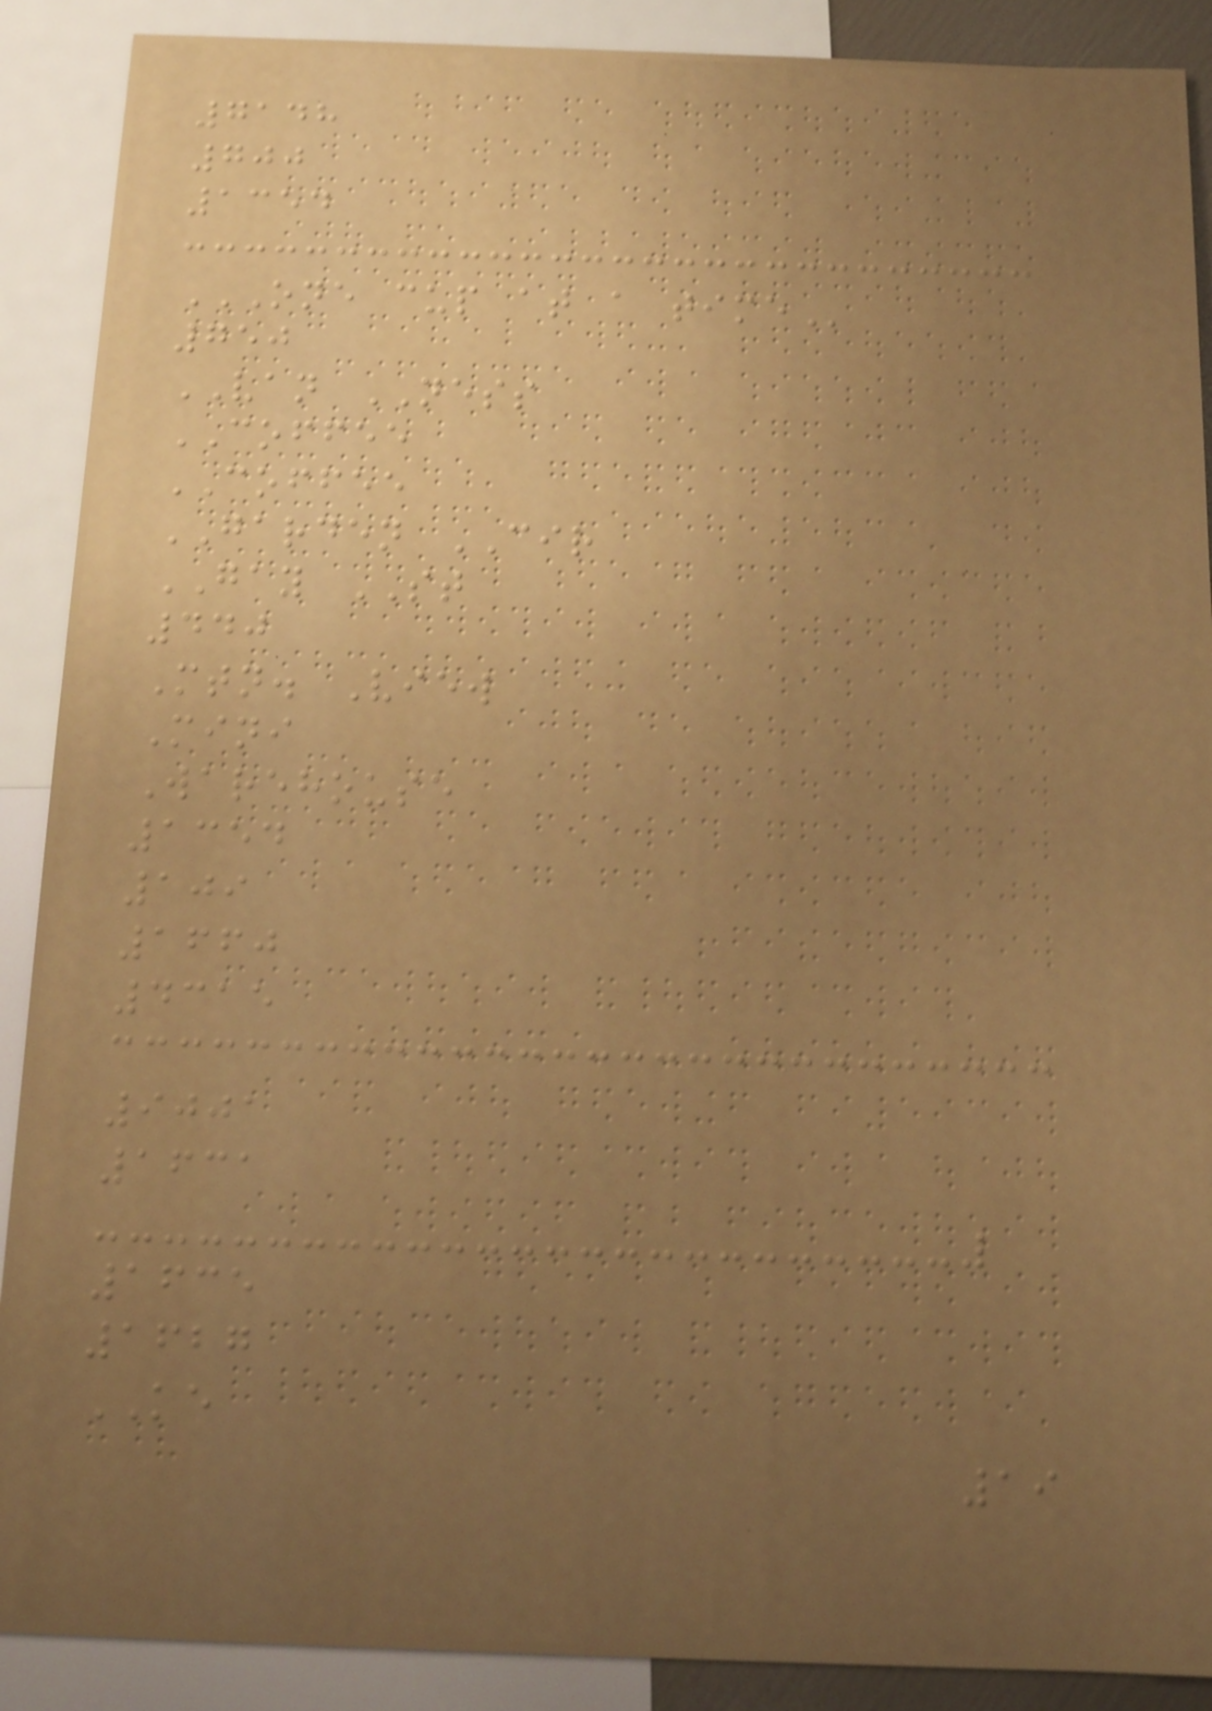7148
700
1354
ONE CUP AT A TIME
750
VAN NESS
COFFEE
COFFEE
GARDEN CIR
GAY ST
440
Mtn. View
Mini
Warehouse
1354
109
1660
4315
9001
1631
1635
1627
KE
19
